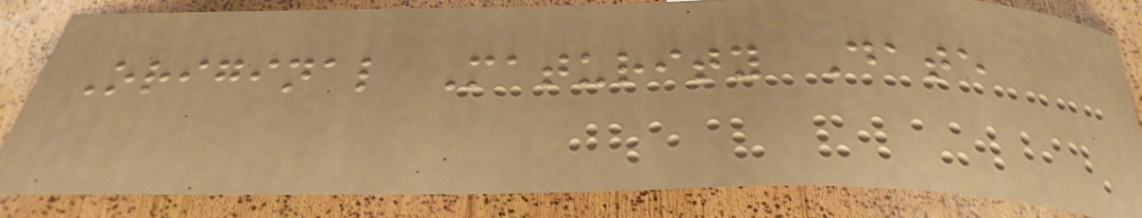Original Maturity Date
